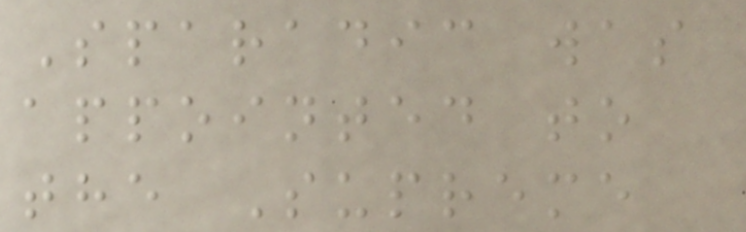Sparadic was
appointed to
the Supreme
